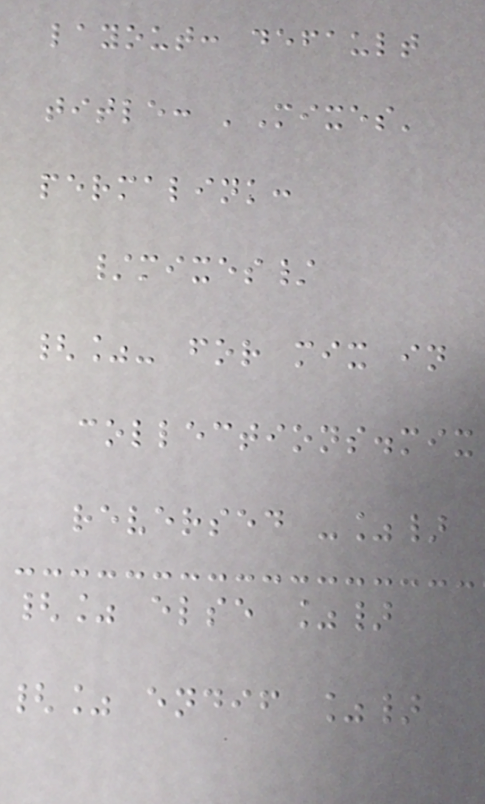layout: default
title: 'Mixes'
permalink:
/mixes/
{%- for mix in
collections.mix
reversed -%}
{% else %}
{% endif %}
